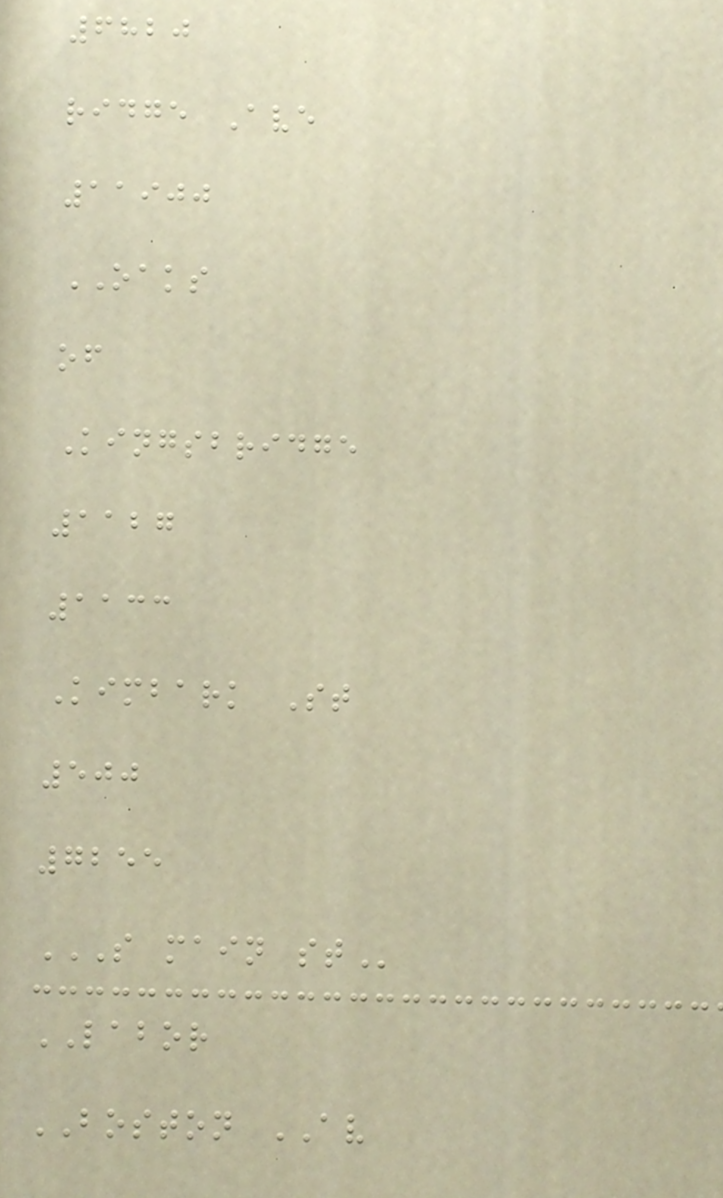6820
ridge Ave
11900
OAKS
of
Kingsbridge
1127
1133
Kimbark St
500
7255
S MAIN ST
LABOR
BOSTON AV
